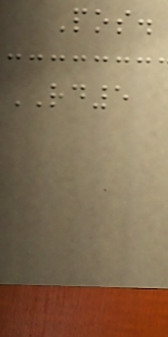Pos.
RD5
